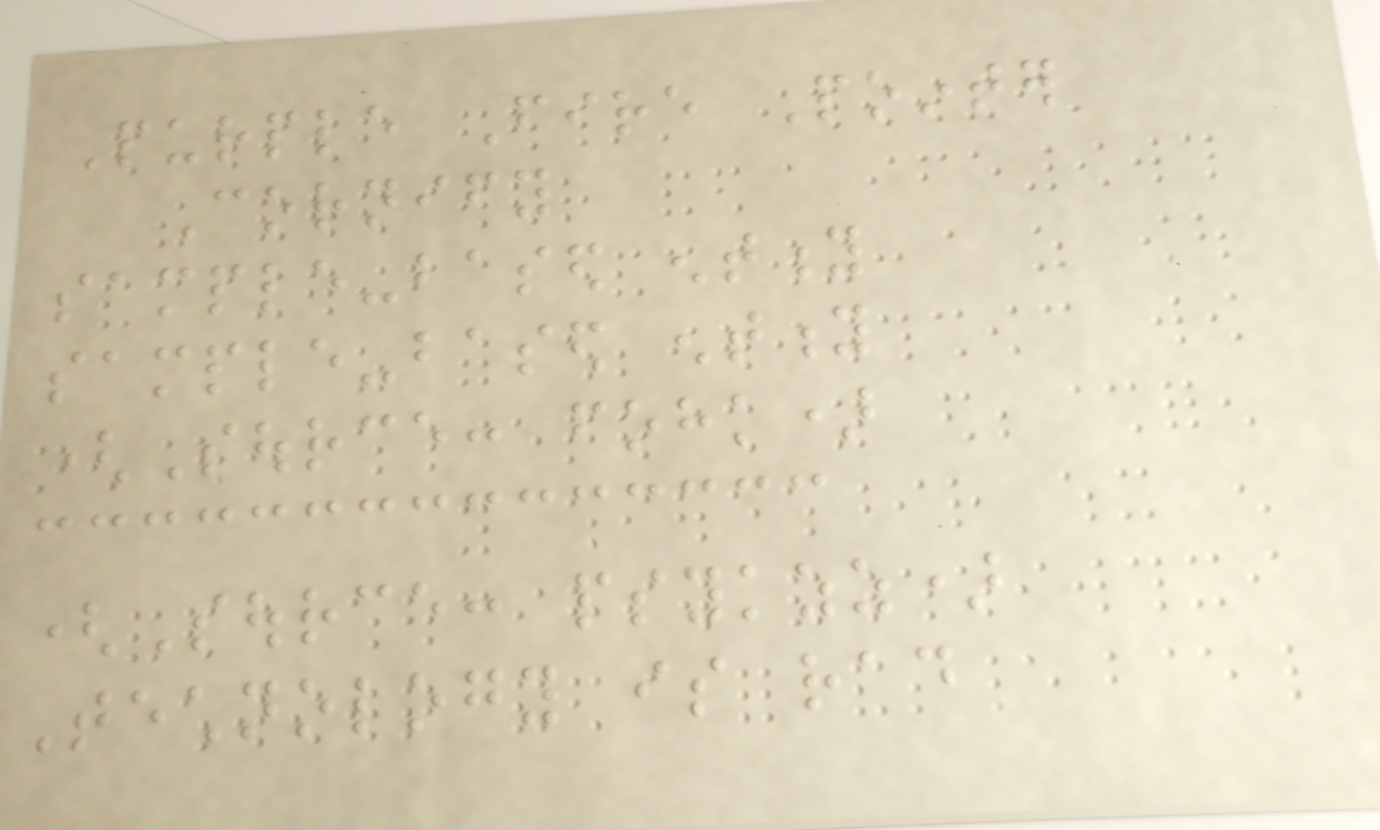Purple Fire Pointer
Cornify
sample-based entity
sample-based entity
(Source: fohk)
(Source: psykzz)
Technology is rad
